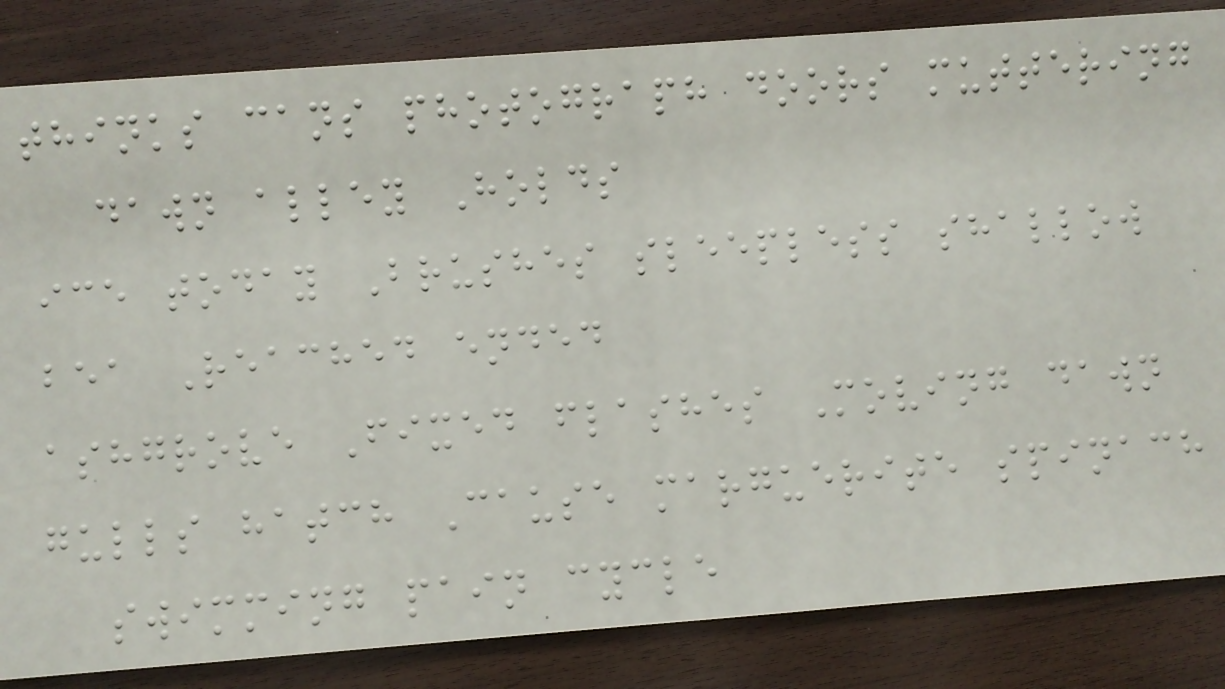thinks cans photograph doors muttering
dawn alley Holds
ice today Brushes sleepless shallow
bea Reached ended
ashgrove Fixed flashes Moving dawn
gulls hatch Cause marguerite spinach
swimming pain cycle
